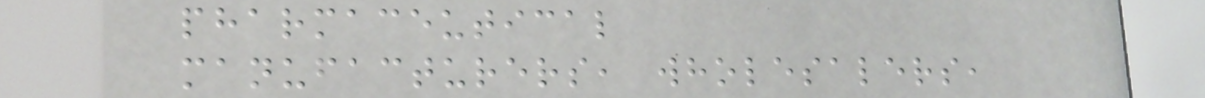pharmaceutical
manufacturers, wholesalers,
